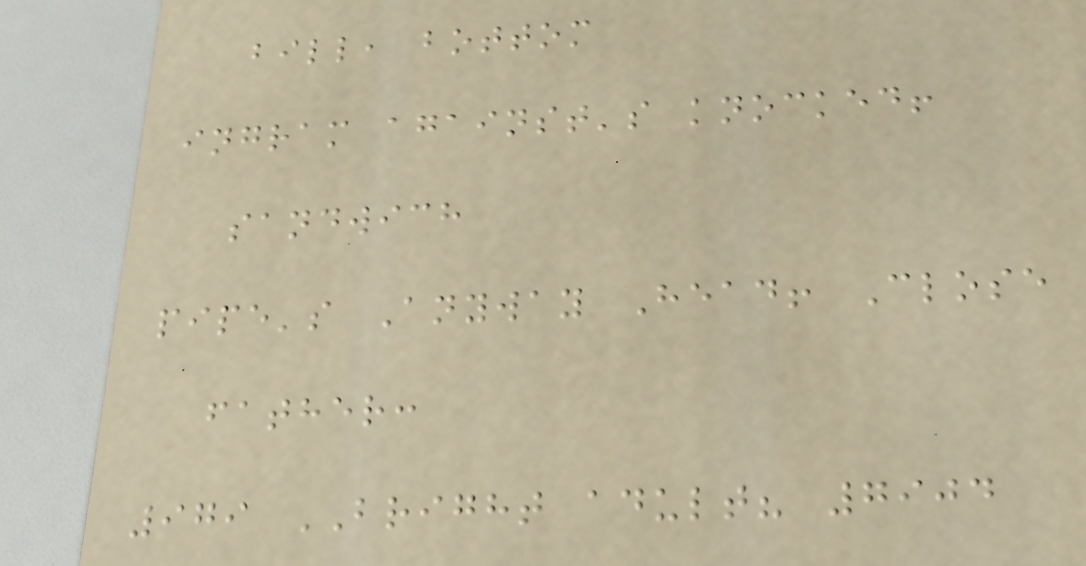bill, bottom
ingram against's knocked!
sandwich
pipe's Anyway Head! Close
father:
979 BRIGHT adult? 7904
